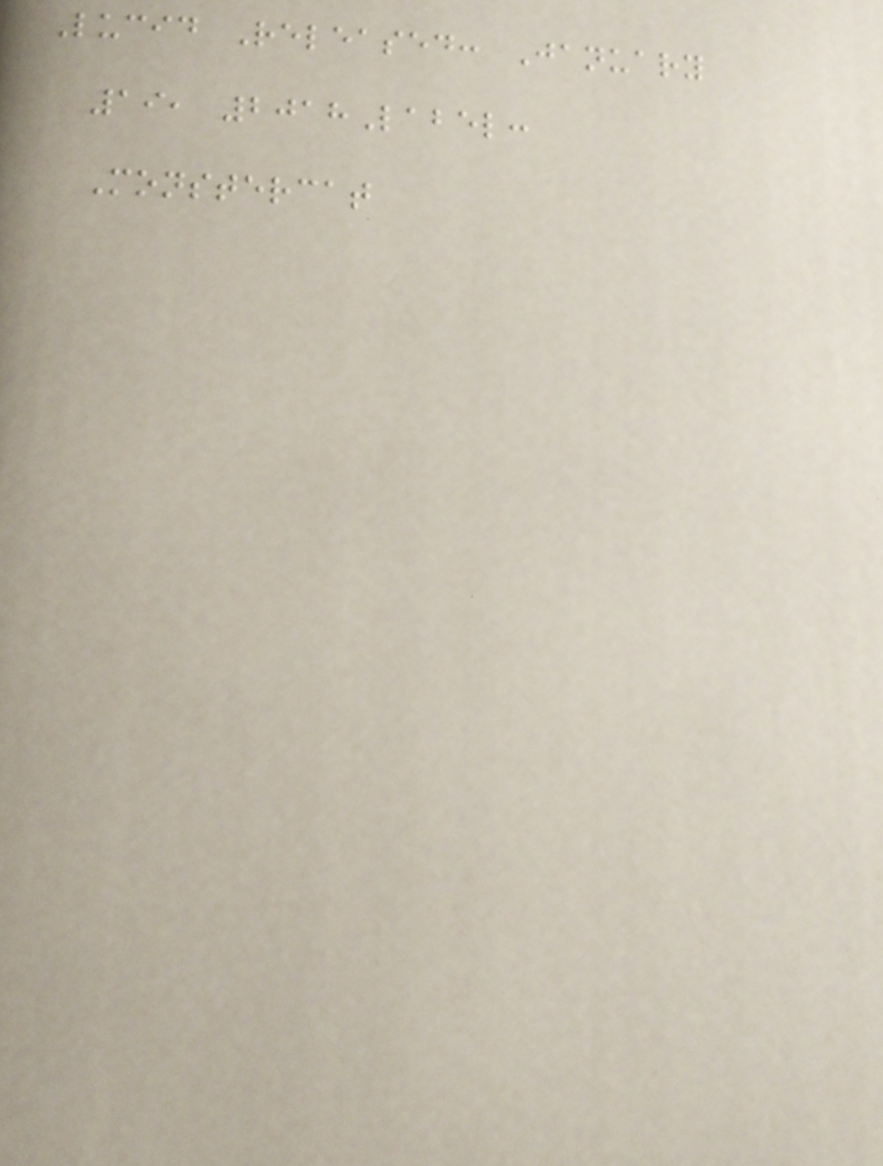Lucid Released: January
19, 2018Label:
Monstercat
